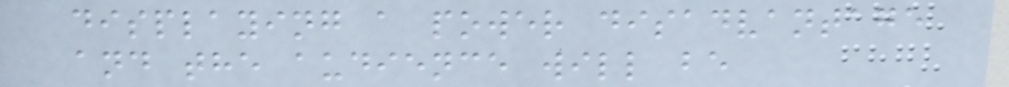displaying a power disadvantage
and the audience will be
